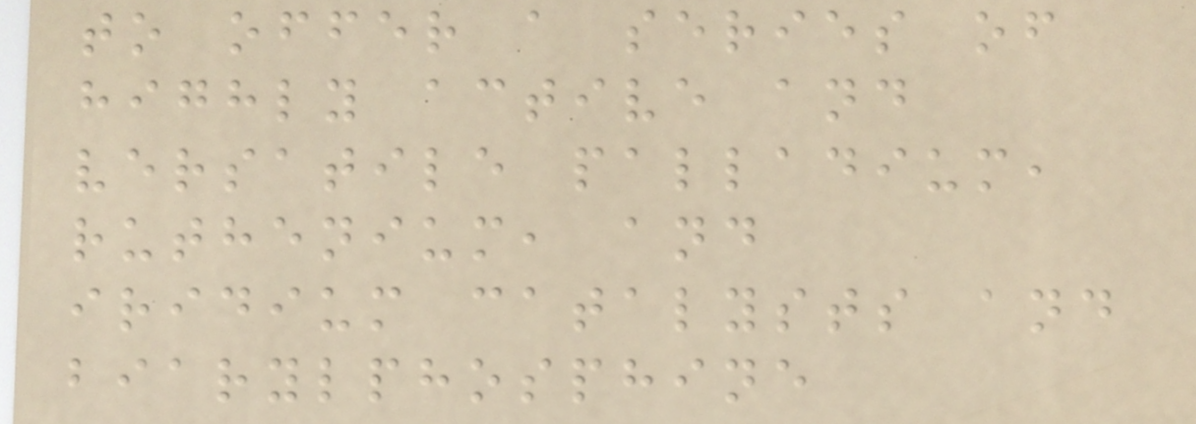to offer a series of
highly active and
versatile palladium,
ruthenium, and
iridium catalysts and
biarylphosphine
